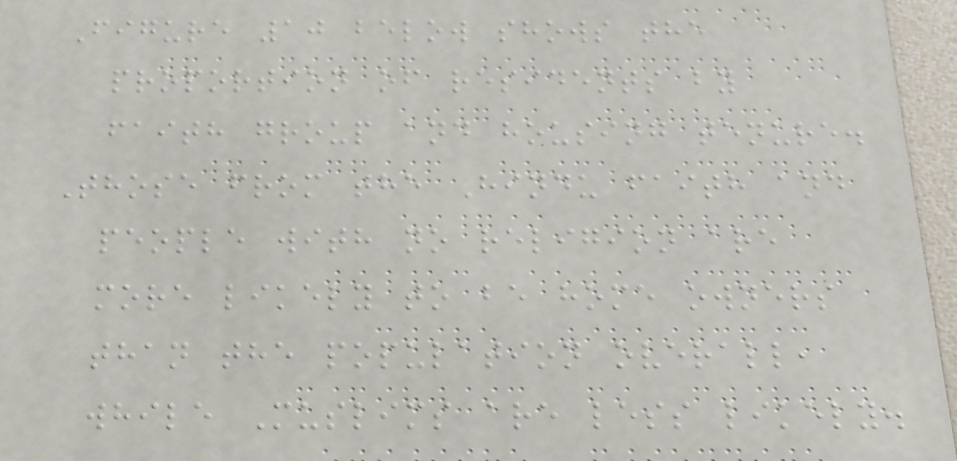Figure 10 below shows the
proportion of residents by
faith group and housing tenure.
Those from the Hindu faith and
people with no religion are
more likely to be home owners
than the population overall,
while Muslims are less likely.
